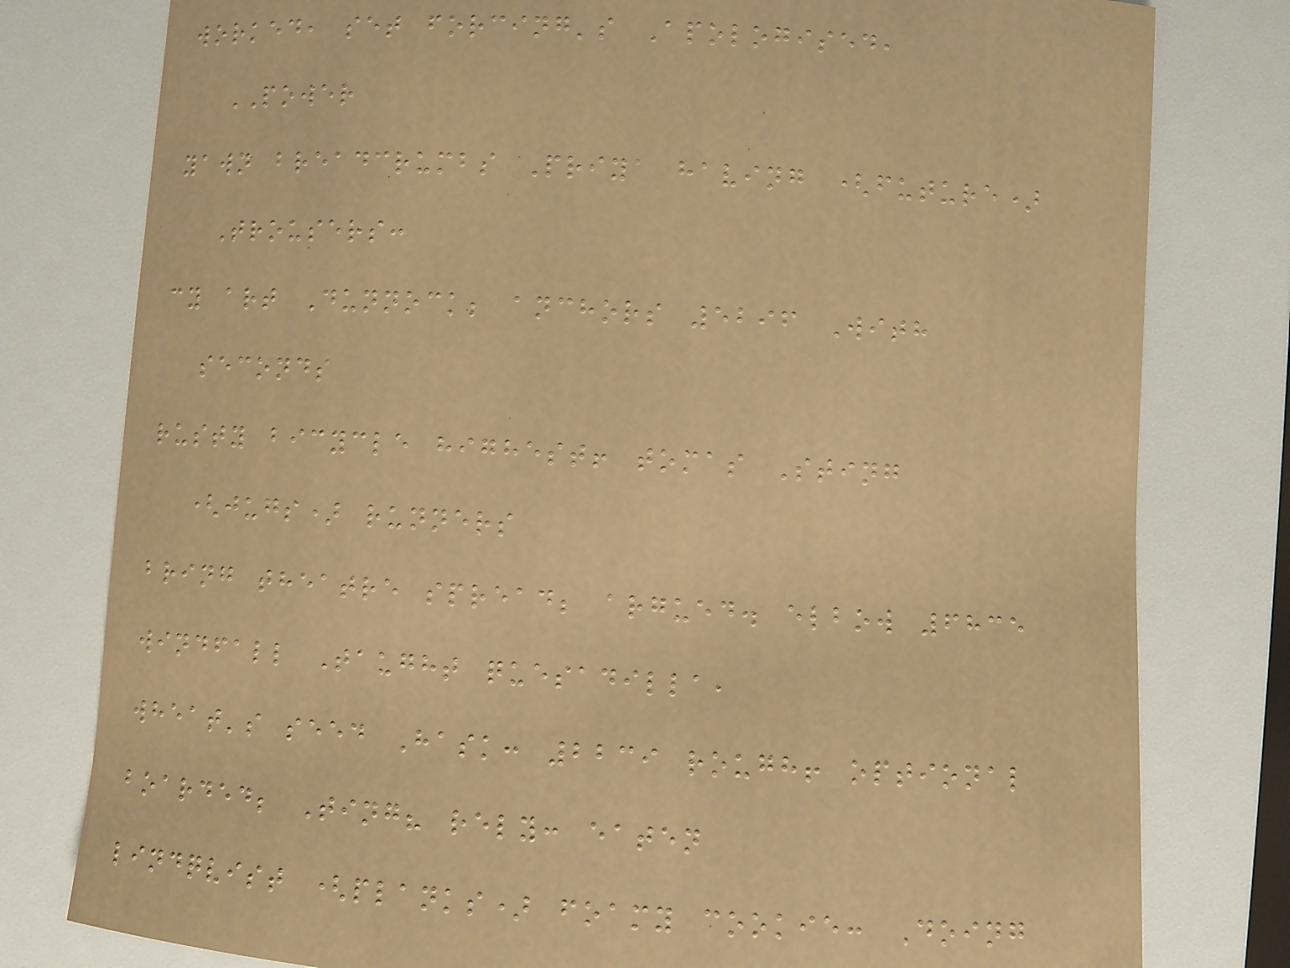worked, set forcing's Apologised,
POWER
yawn breadcrumbs Priya having (future)
Trousers:
cy art Dunnock; anchors 5296 With
seconds
rusty bicycle highest! tomas Sting
(jugs) runners
bring theatre spread; argued. elbow 6835
windfall Taught quesadilla,
wheat's seed Hask: 2239 rough! optional
boarded; Ting? rely: eaten
lindqvist (planks) foamy cookie: Doing
